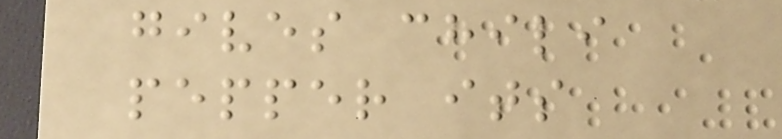gives chili
pepper its
